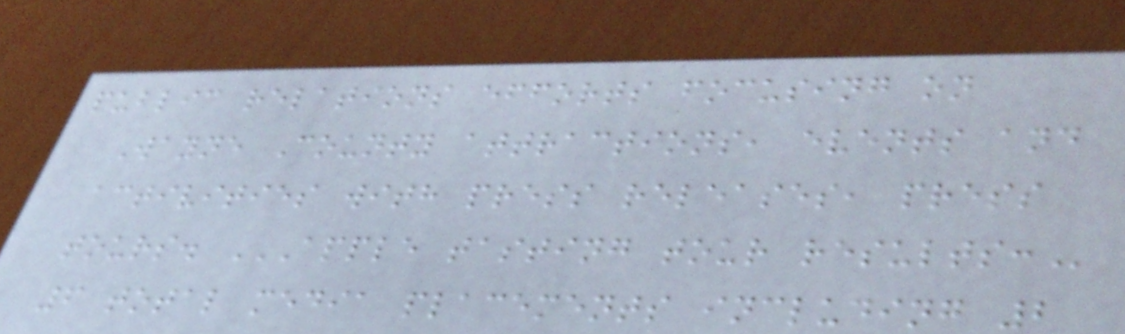public relations efforts focusing on
Wayne County attractions, events and
activities with press releases, press
tours. APPLE TASTING TOUR RESULTS:
6 total media placements including 2
